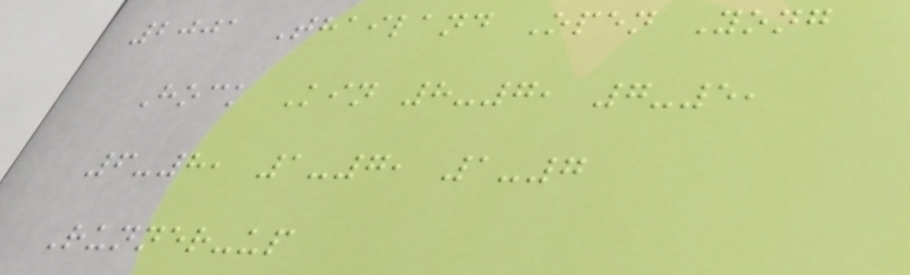2001 Thailand Open Yong
Hock Kin 8-7, 7-5,
6-8, 1-7, 1-7
Runner-up
